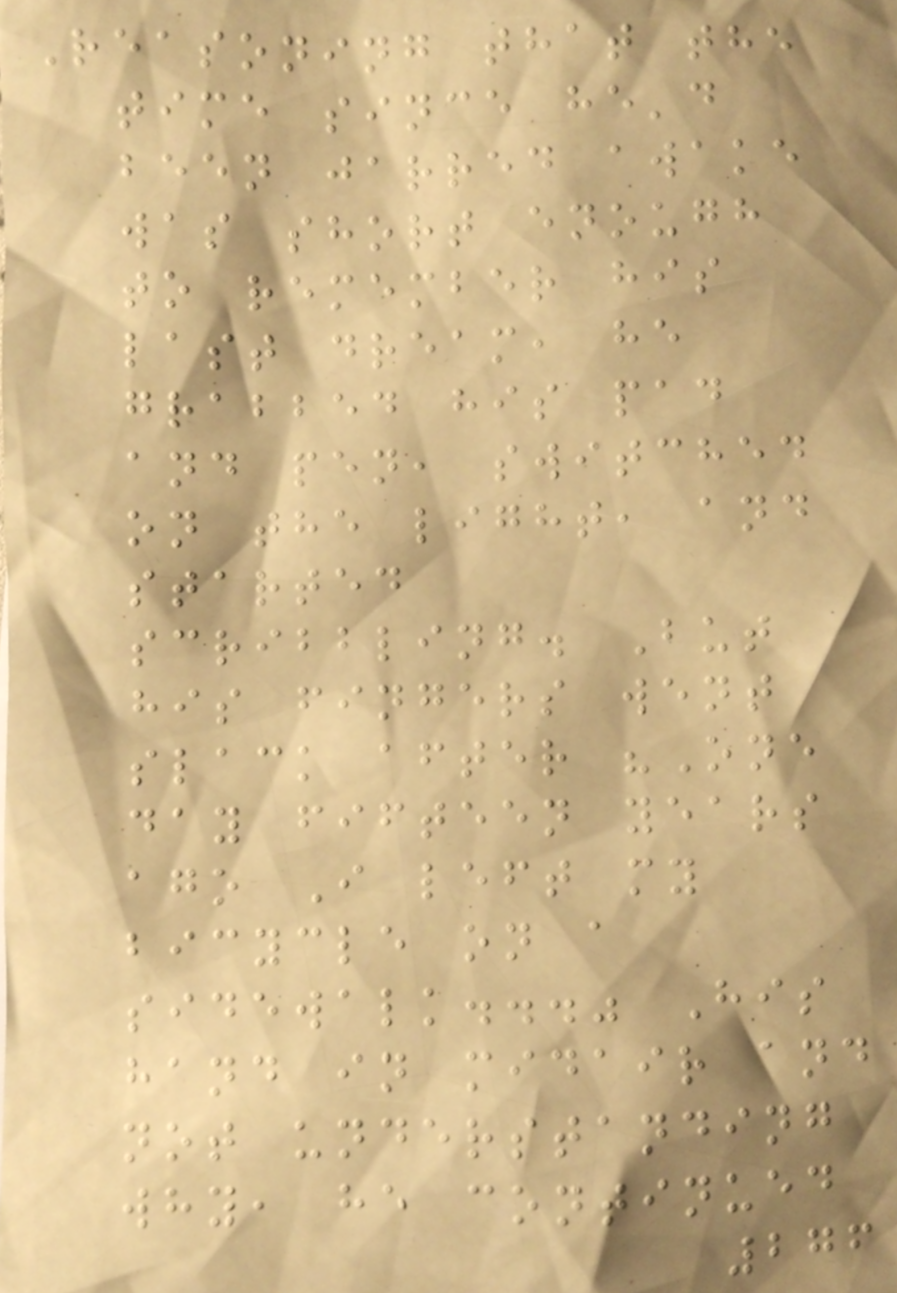Reasoning that the
time since he'd
been jarred awake
was short enough
to remember his
last dream, he
grabbed his pad
and pen, switched
on the light, and
started
scribbling. But
his fingers went
slack after "One
day fifteen years
ago I left my
bicycle on a
sidewalk..." His
hand in midair and
not understanding
why, he continued
276
